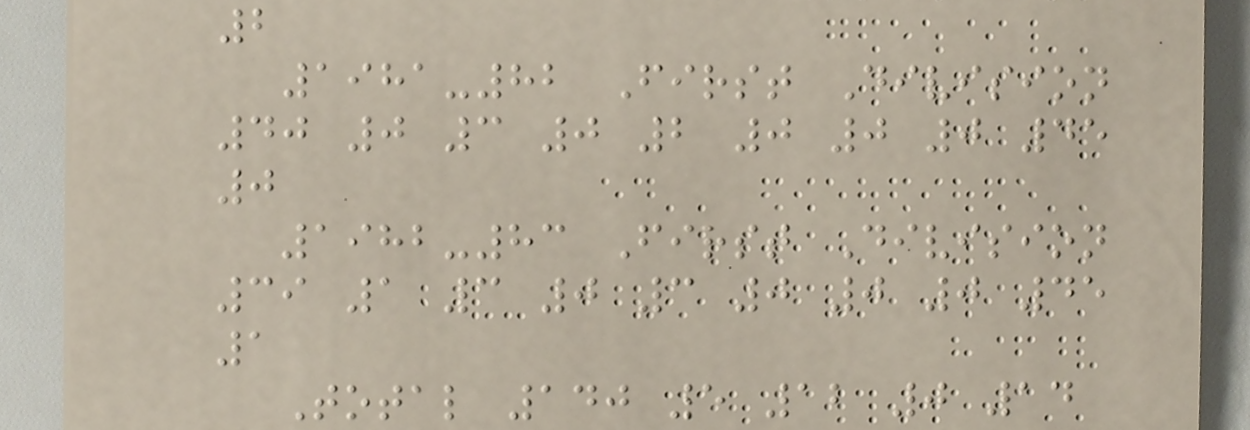2
1981-82 First Division
40 0 3 0 2 0 0 0 45
0
1982-83 First Division
39 1 3 0 3 0 0 0 45
1
Total 140 5 12 0 14
